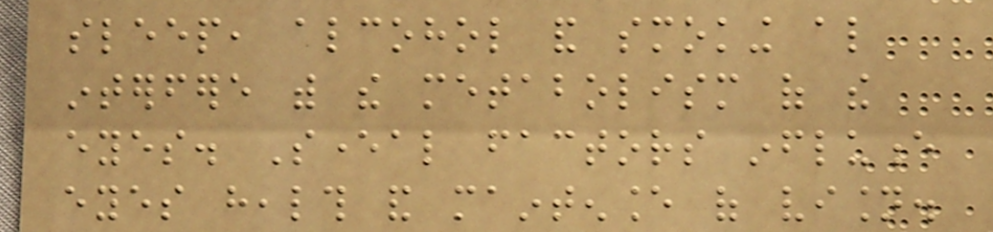sleep, alcohol and smoking also
interfere with the metabolism of the
eyes. Several factors influence
eyes health and maintenance of vision.
